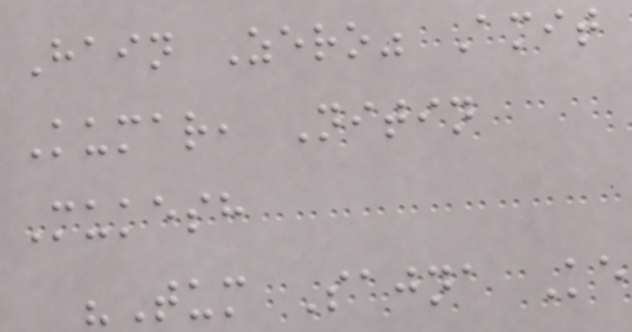Hain Zero" Amit
Kumar, Nitin
Mukesh
"Tum Sajna Ke
